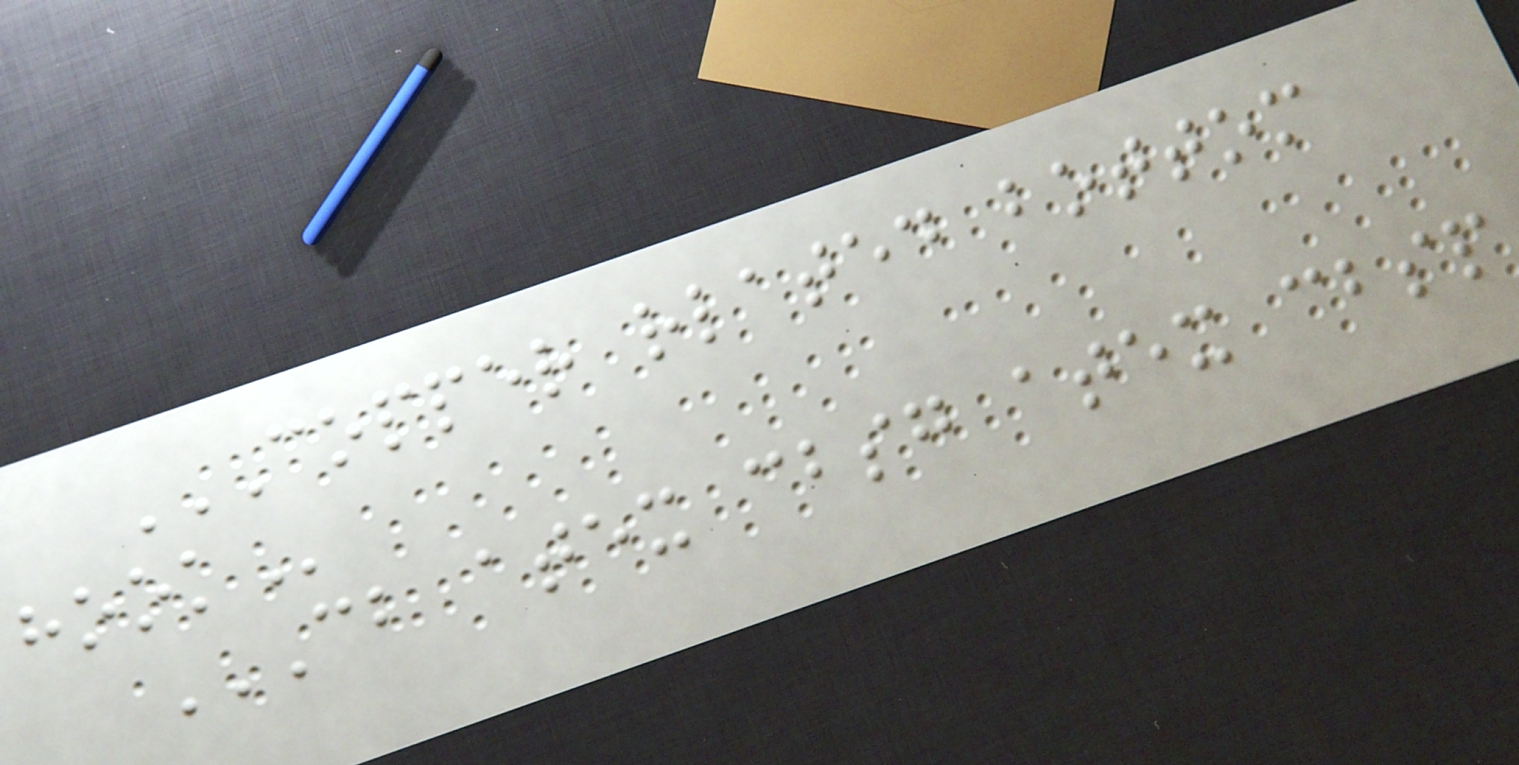COPPER RLATED BOTTOM
HOOK
CB ATEX CBSG ATEX CBSP
